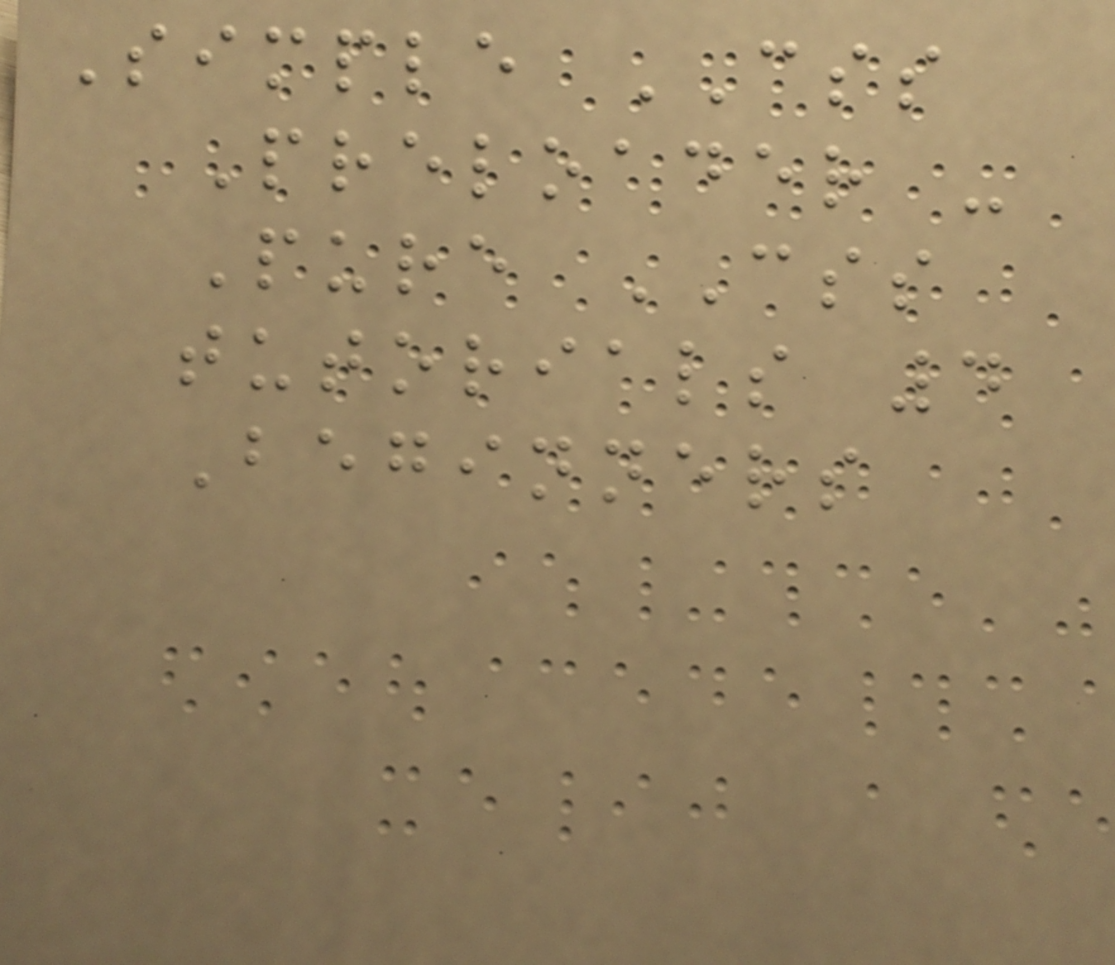Simple CSS
Preloader -
Pure CSS
tutorials 4
Beginners
